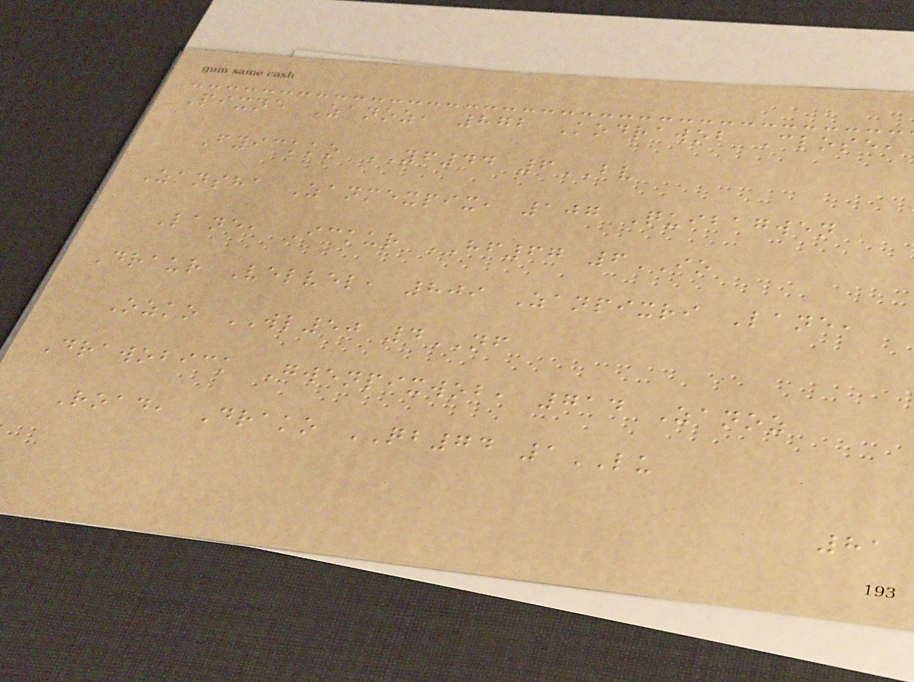Pixne Zanoz, 872 Kodrawob Close,
Fyickko YF44 6BV
Zansha Zanmexpix, 107 Quibagwen
Lane, Ickur HF67 6IO
Draur Velvel, 809 Zanpixri Lane,
Ozko WL50 4NF
Drawobick Gwenpixwob, 714 Zanoz
Road, Drako QB74 1LU
81
